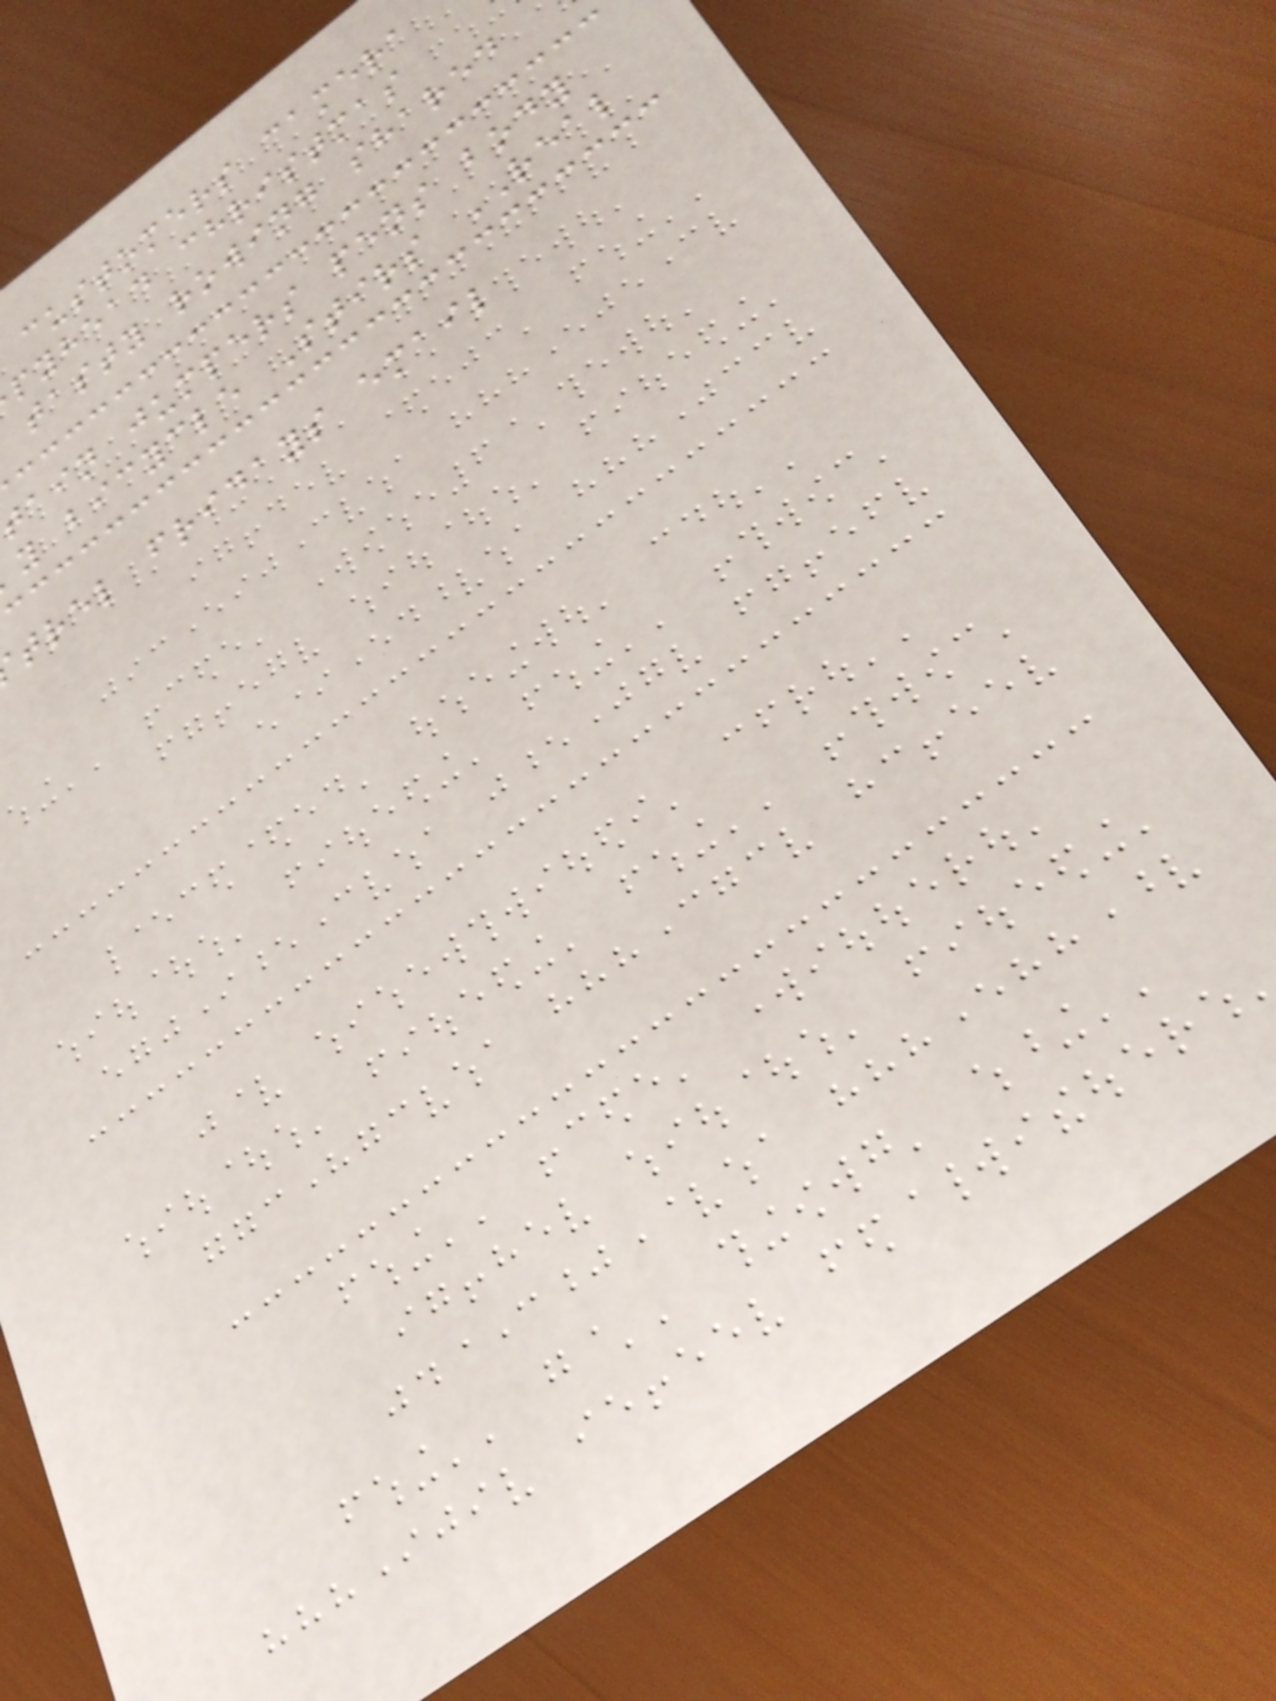customers camera
pyhead christmas
tasty rowing shared
tain jumpers pens body
y bicycle Stirs REAL
trel fridays email
